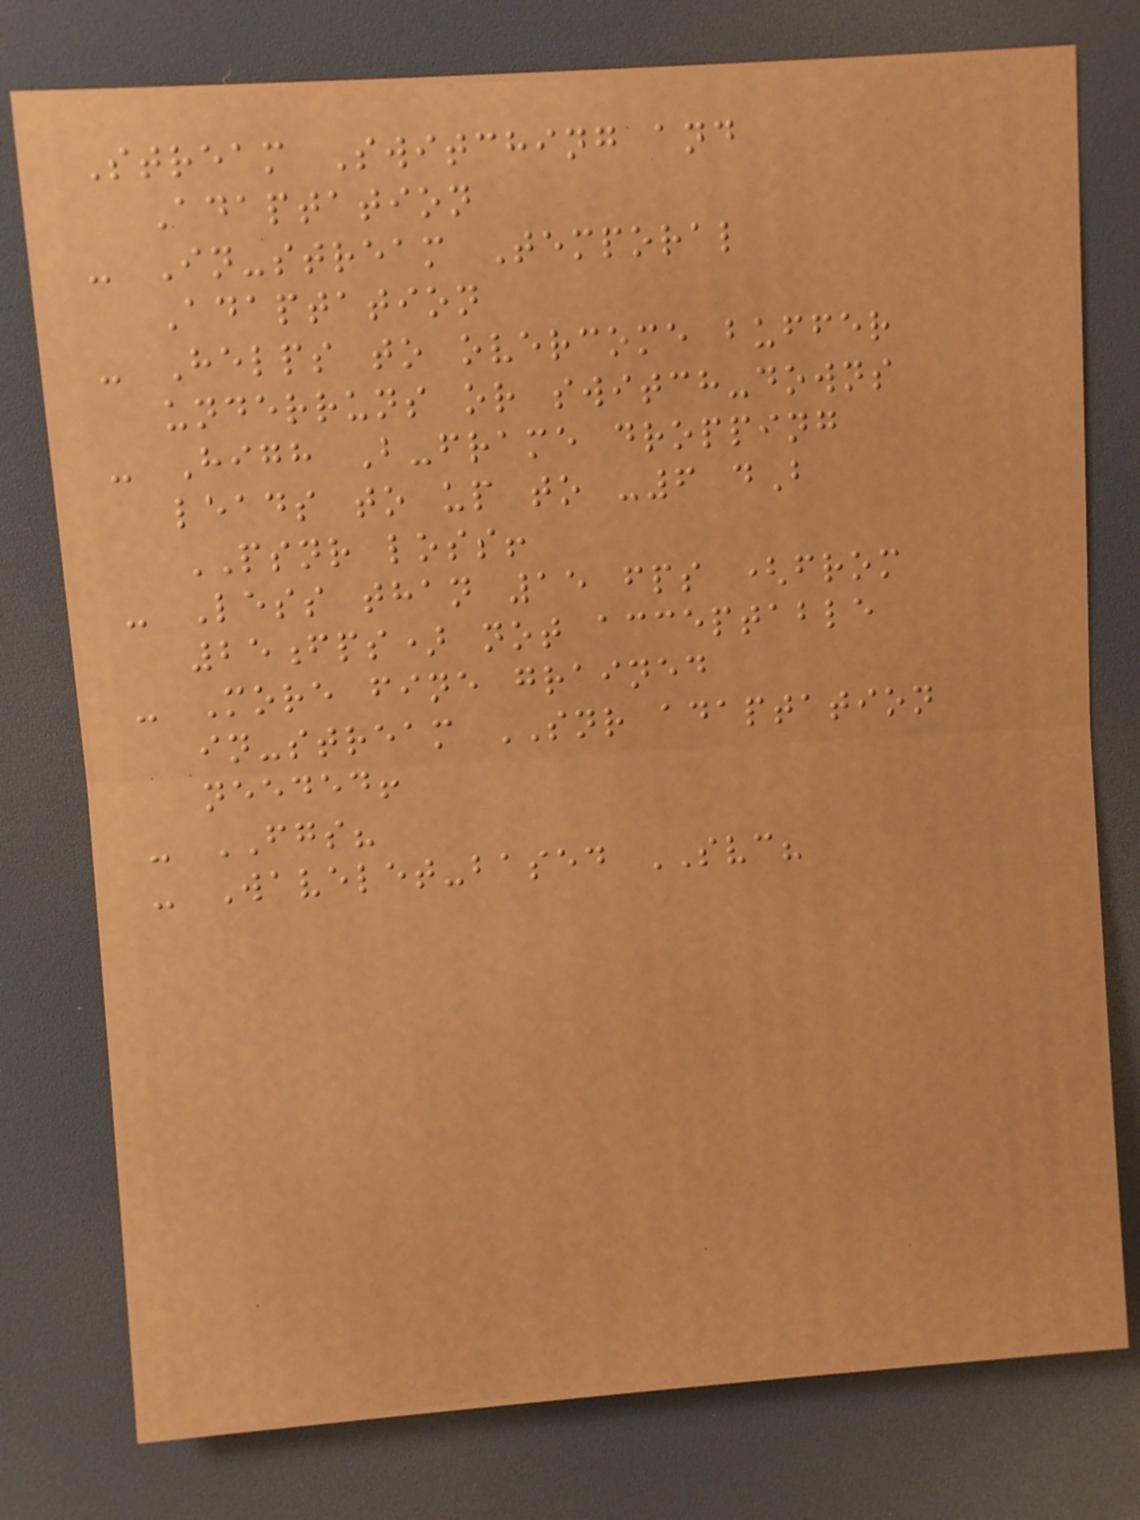Stream Switching and
Adaptation
- In-stream Temporal
Adaptation
- Helps to overcome buffer
underruns or switch-downs
- High B-frame dropping
leads to up to -6 dB
PSNR loss!
- Less than 15 fps (from
25fps) not acceptable
- More fine grained
in-stream SNR adaptation
needed!
- FGS?
- Wavelet-based SVC?
